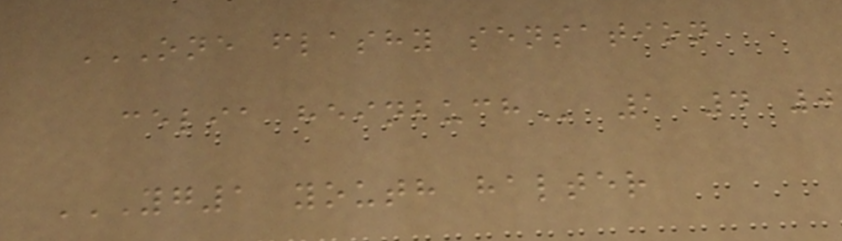ONE FLASHY SENSATION
CELIA HEINBUCH 1 4 0
YG1 YOUTH HALTER
